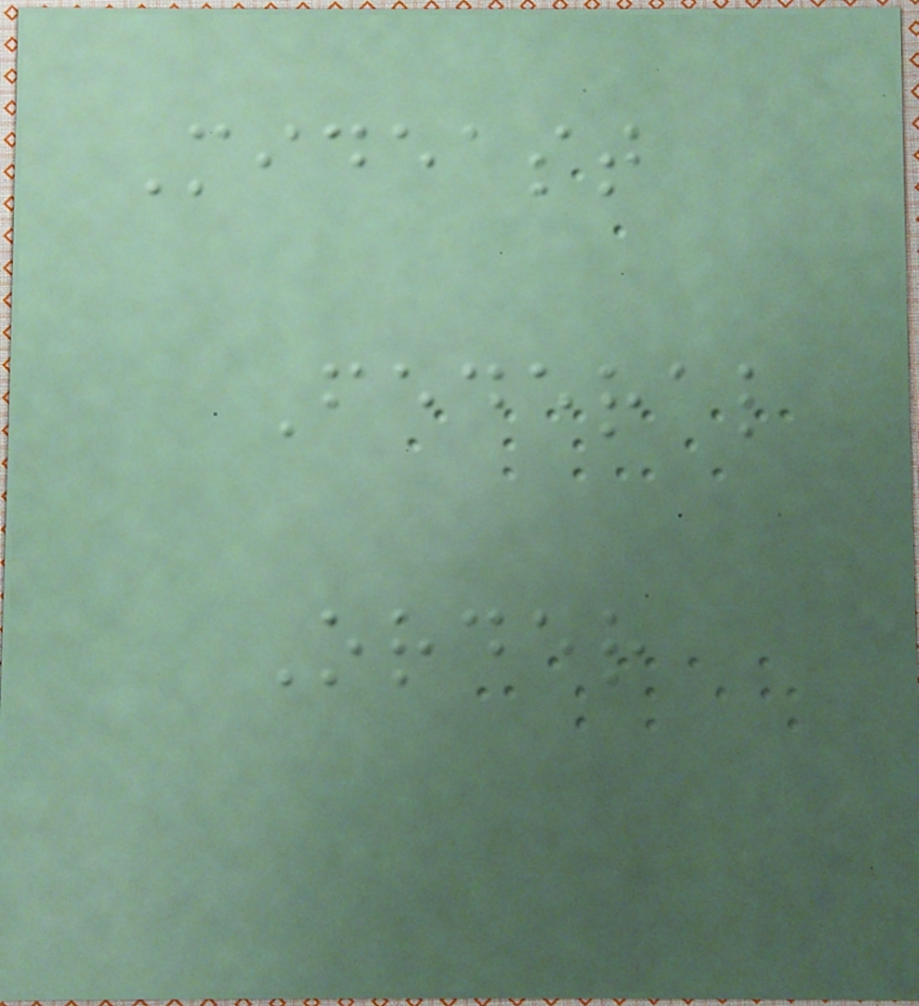Mideast
Federal
Order
